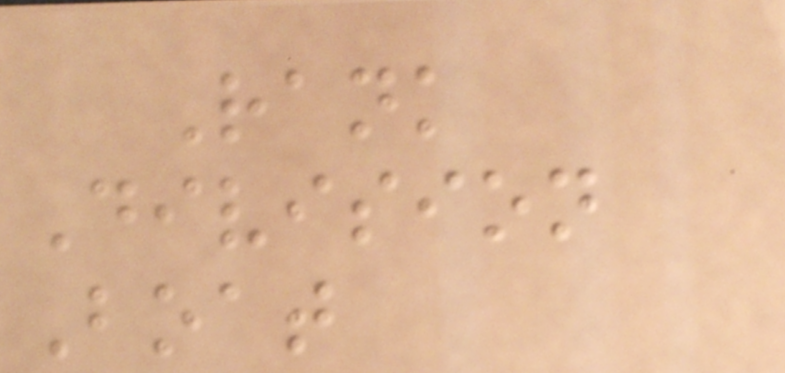Rank
Division
Boat
